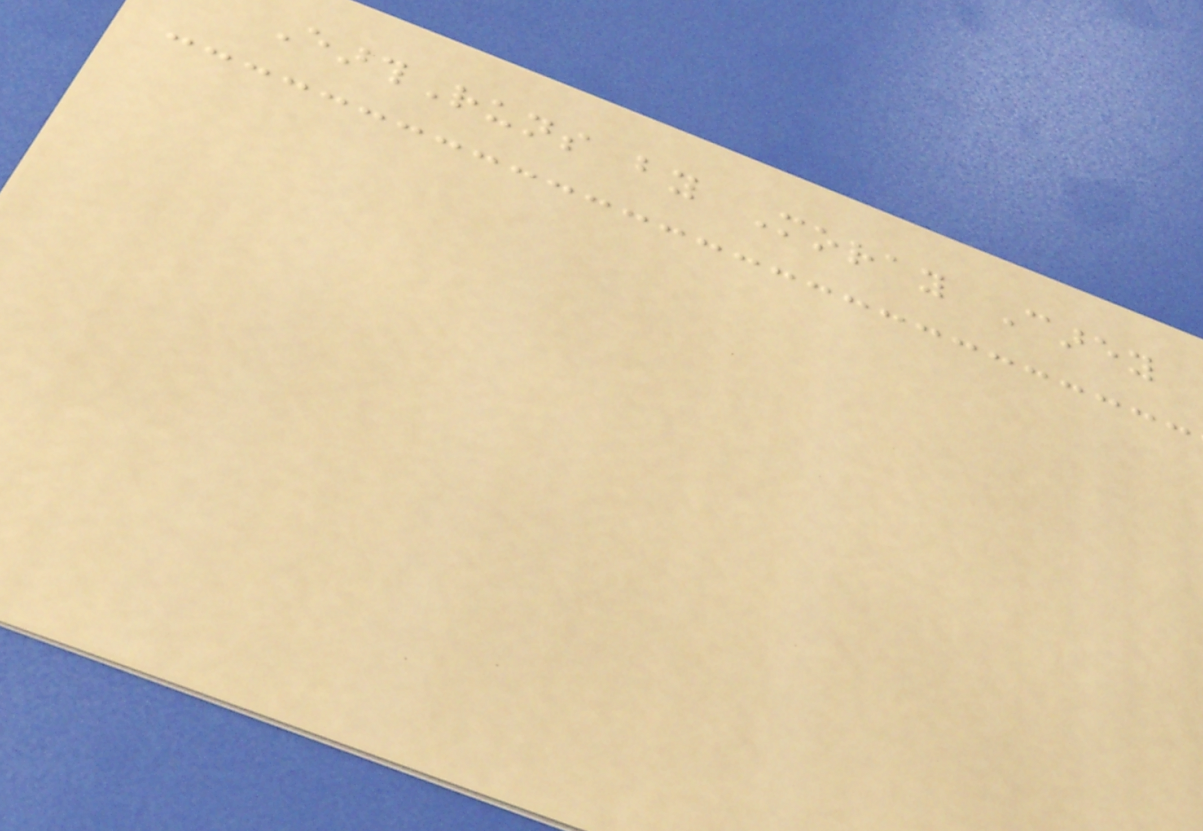EarthRuns by Moray Carey
